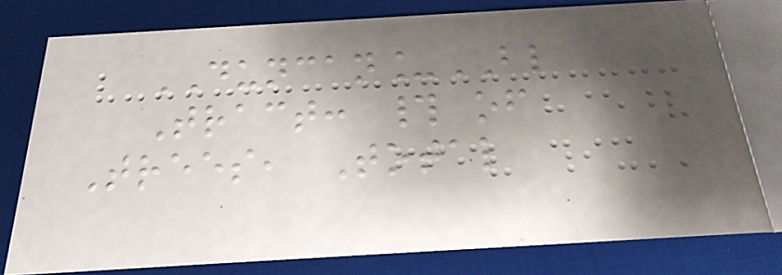DUNCAN_BL
Tract: # of
Trees, Total
